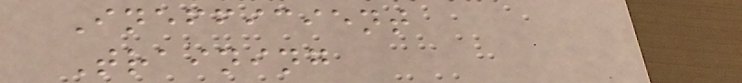Inefficient
Training
